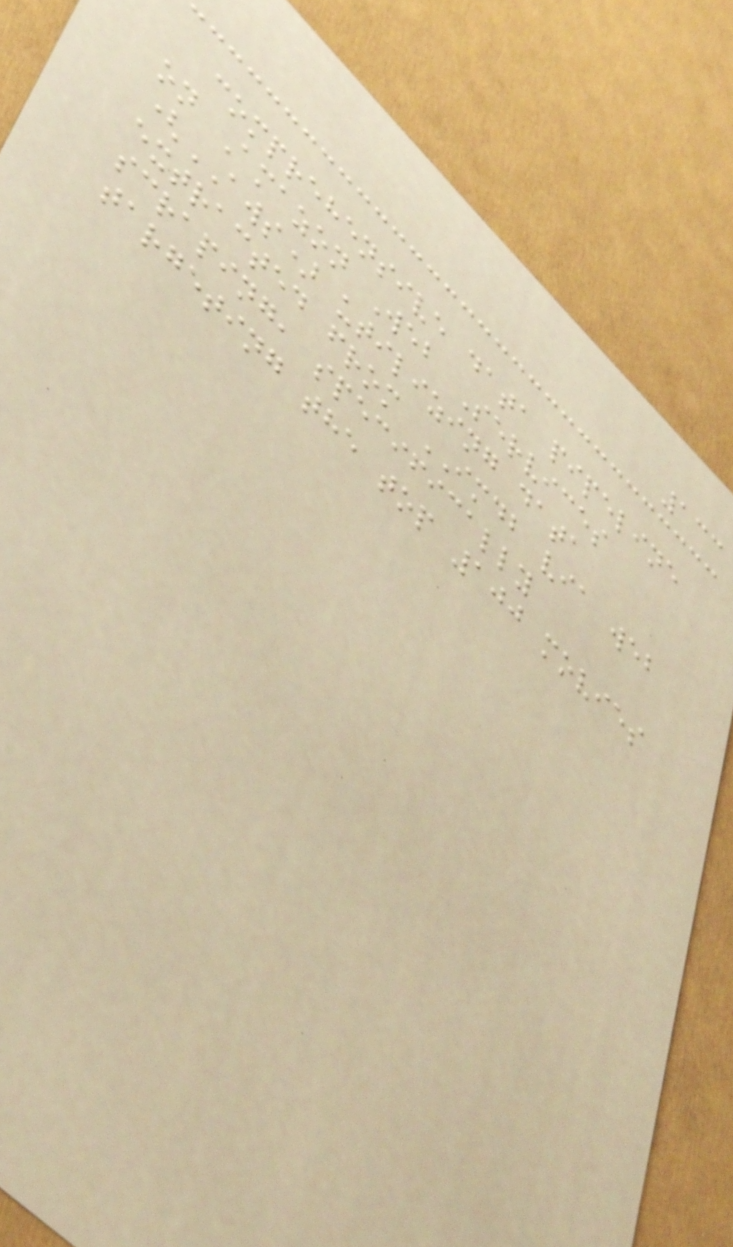133
comprehensive data pipeline
on Amazon Web Services
(AWS) utilizing data
extracted from IMDB via web
scraping, specifically
targeting the top 100 movies
